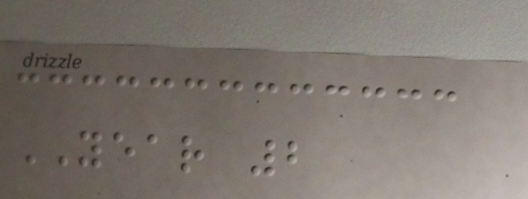YEAR 2
